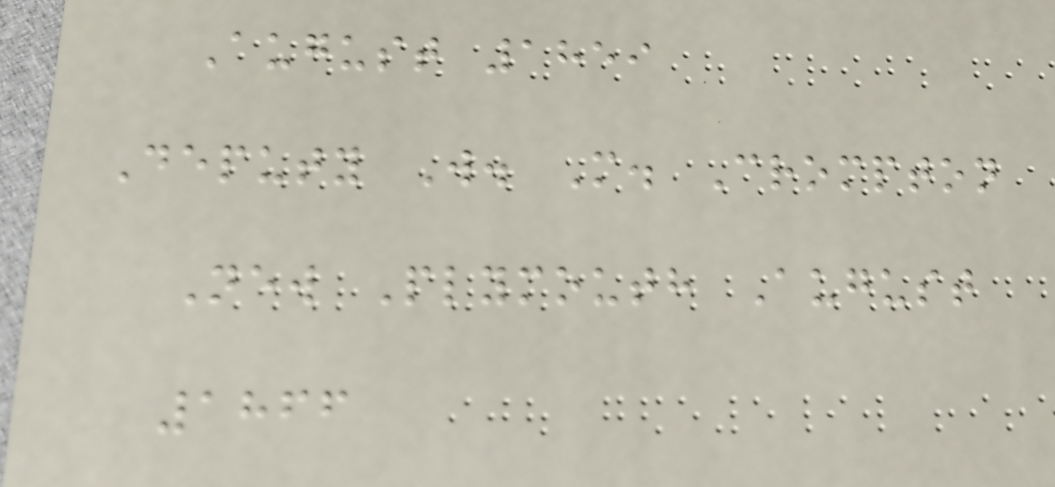August 1859
Deputy W. M. Crompton
New Plymouth August
1866
